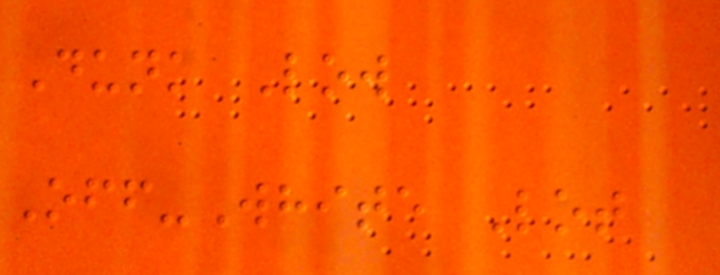Dunk Low
Off-White Lot
